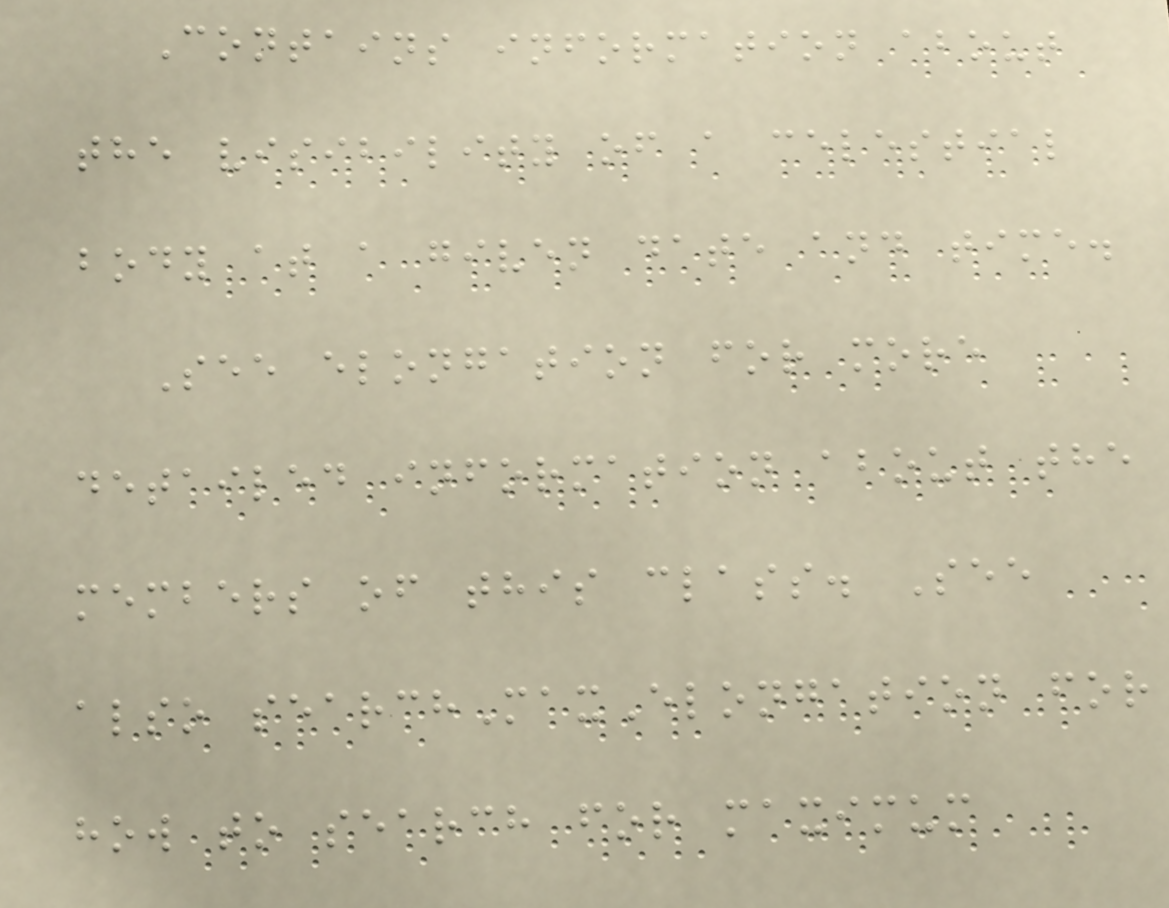Contains information about
the visibility of a celestial
body at a given date and time.
See elongation for more
detailed information about the
members of this class. See
also searchMaxElongation for
how to search for maximum
